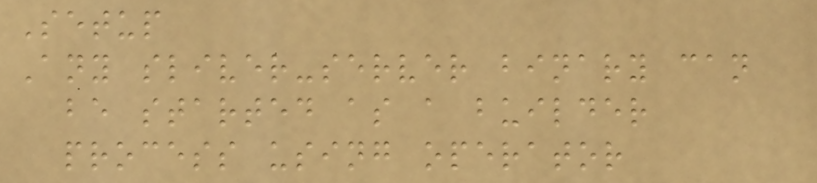Setup
Any sliver-server binary can
be started as a builder
process using operator
